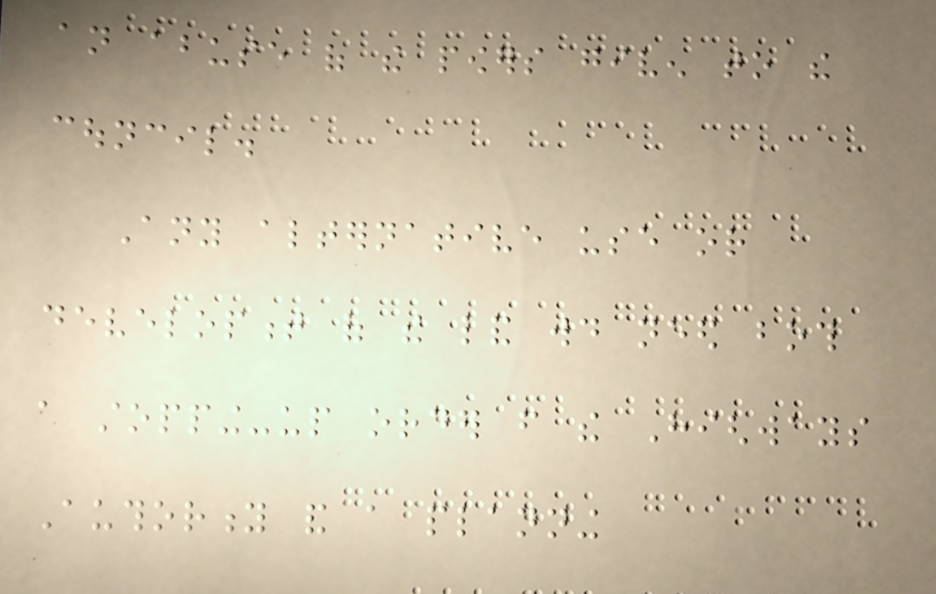an abuse of the powers given to the
council.
Any alternative use or
development of the land would need both
a stopping-up order from the Highways
Authority and a planning
